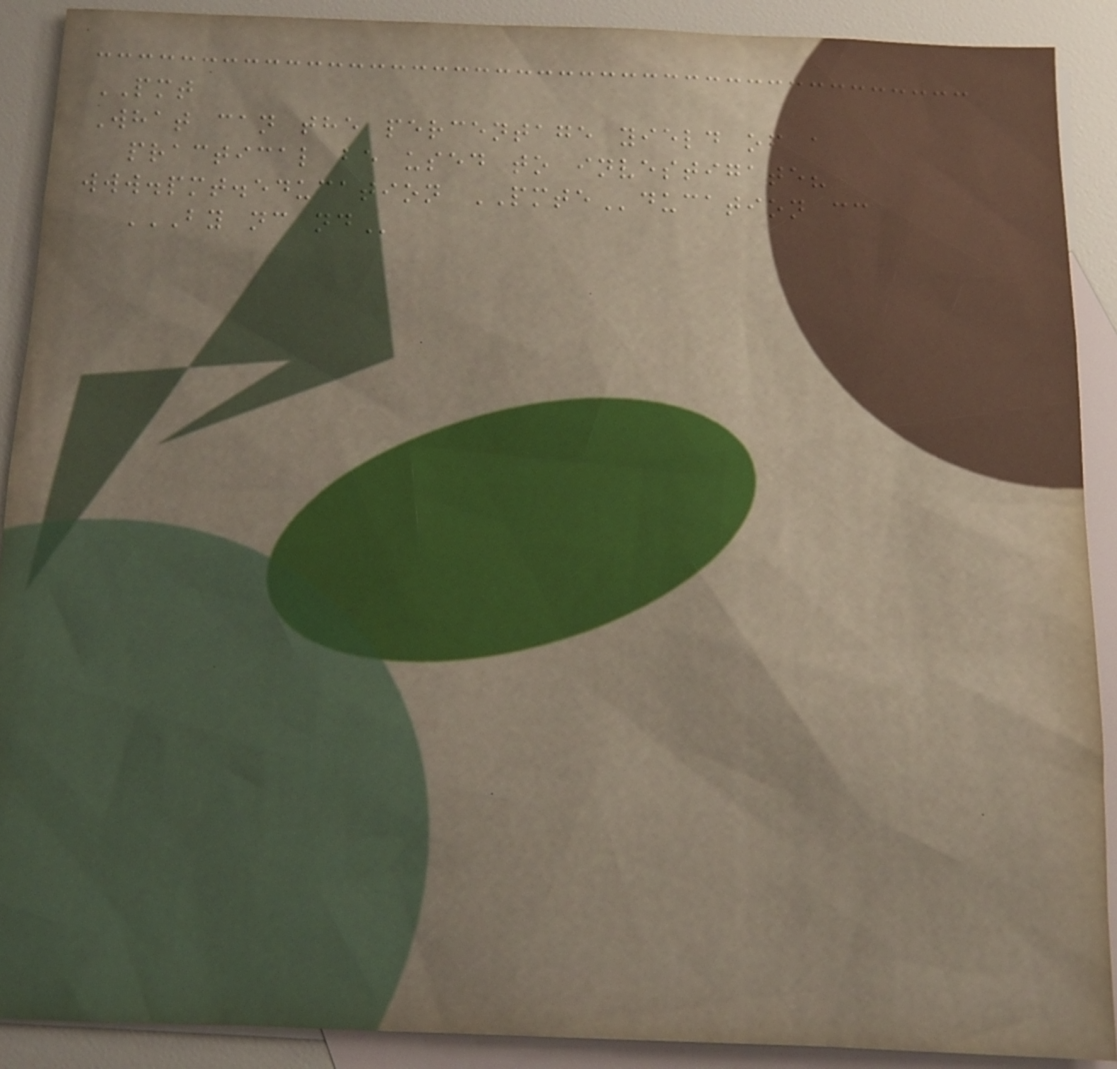PMT
What can the percentage yield of a
practical be used to investigate?
www.pmt.education PMTEducation cc
BY NC ND
